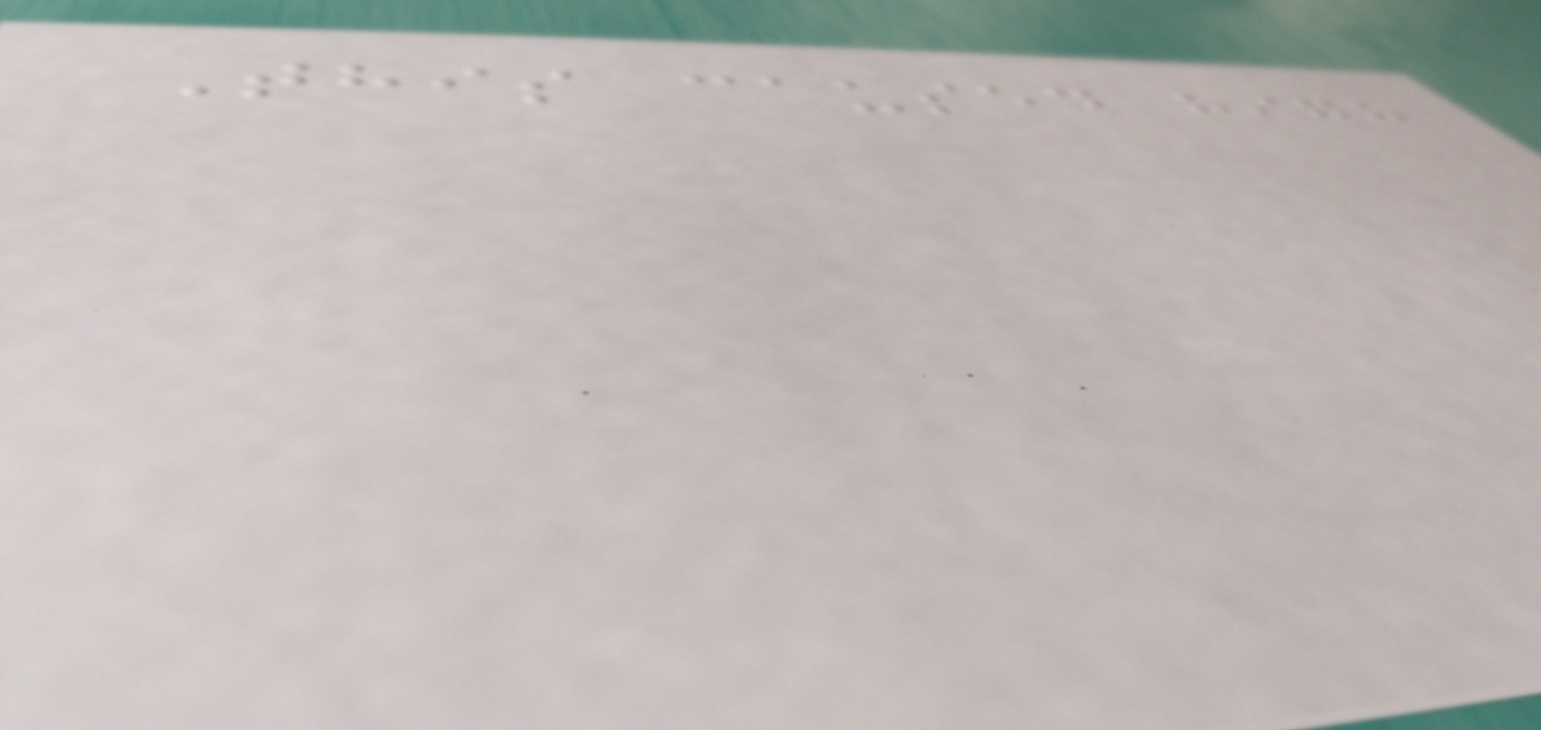This caused high
